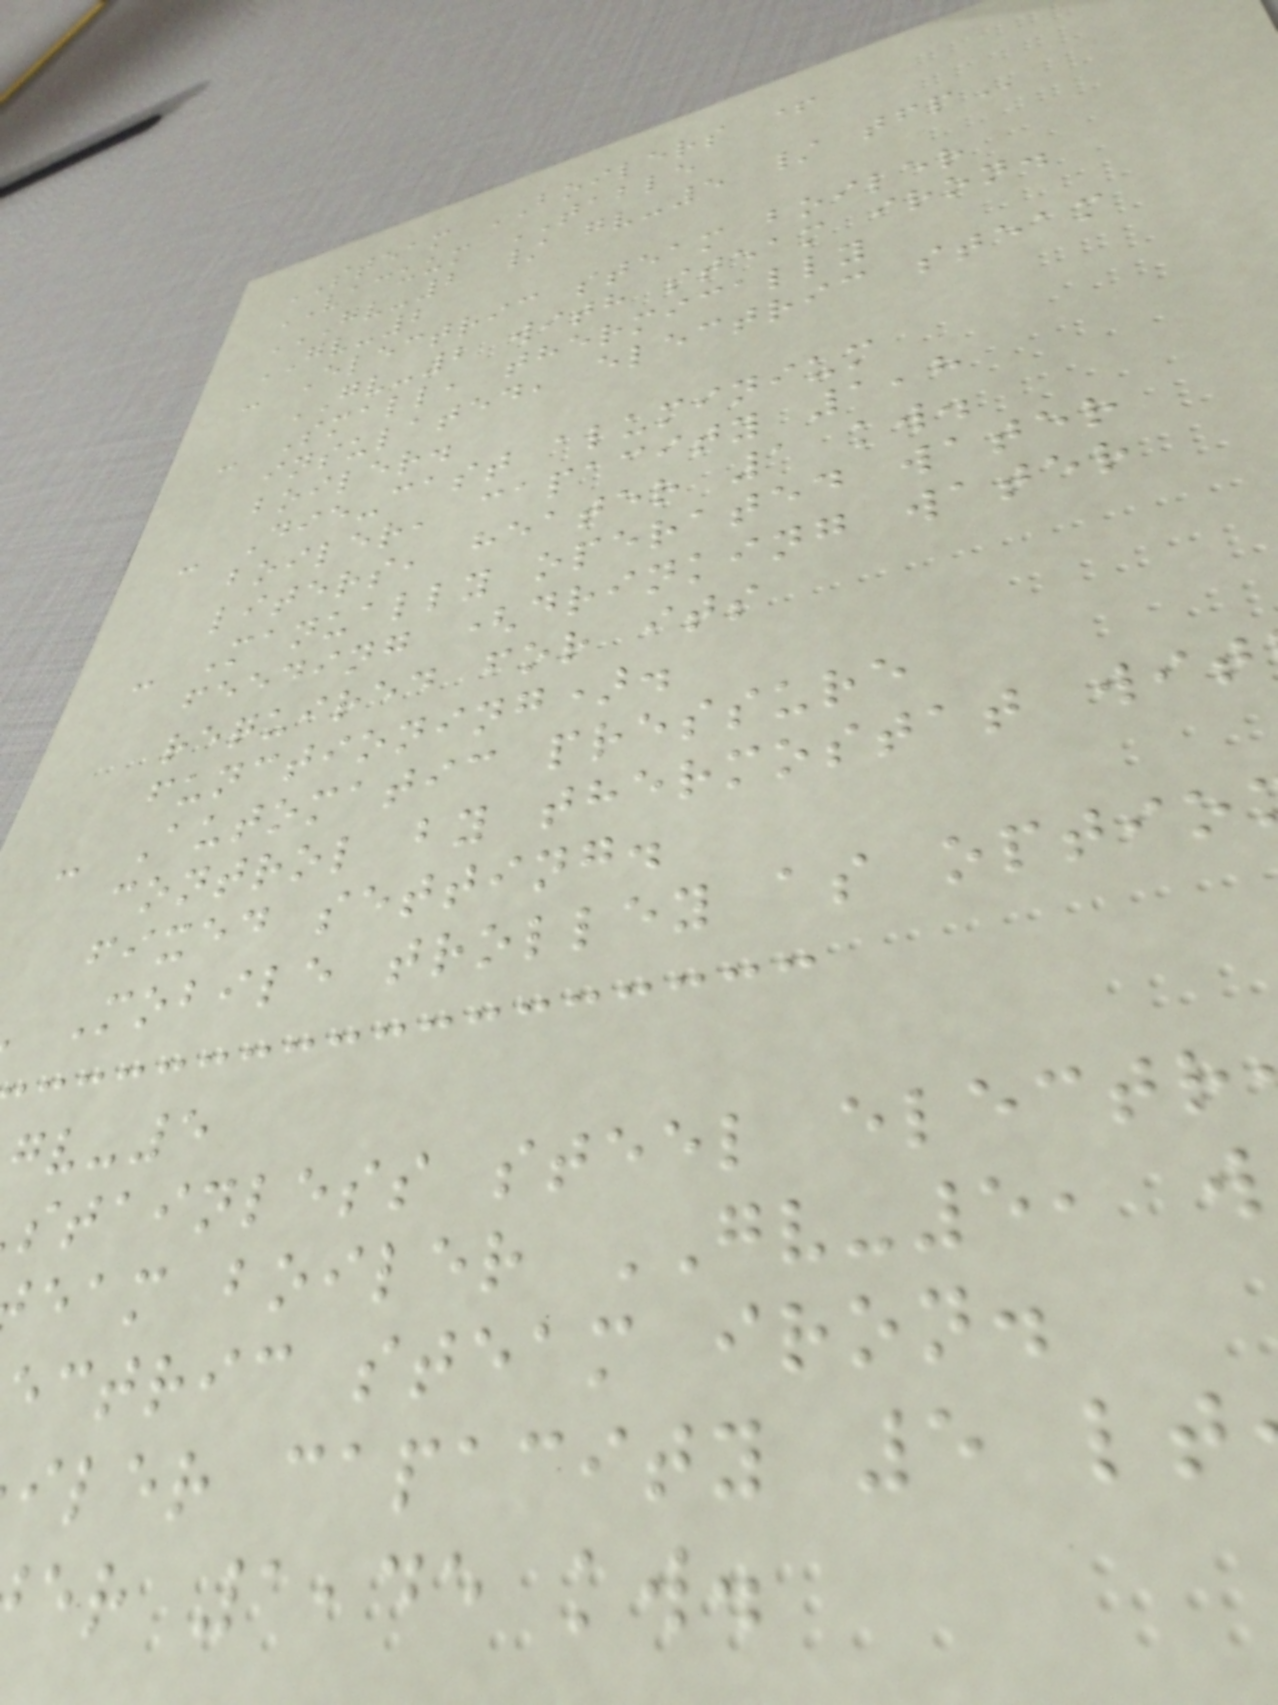STEAM BOILERS +
VACUUM TABLE
GV-2 / GV-5 / TFP
GV-2
- Electric steam boiler
GV-2 with steam iron.
- Small, thermically
insulated, electric steam
boiler.
- Die-cast aluminium
boiler, capacity 1,8
liters, heater 1 kw.
- Manually operated water
feeding (drinking water
required for its
functioning).
- Automatic pressure
control by thermostat wit
fixed setting.
Mobile trolley as optio
gv-5
stainless steel electr
eam boiler GV-5, w
ctric steam iron.
iler capacity 5 lt
er 1,45 kw.
